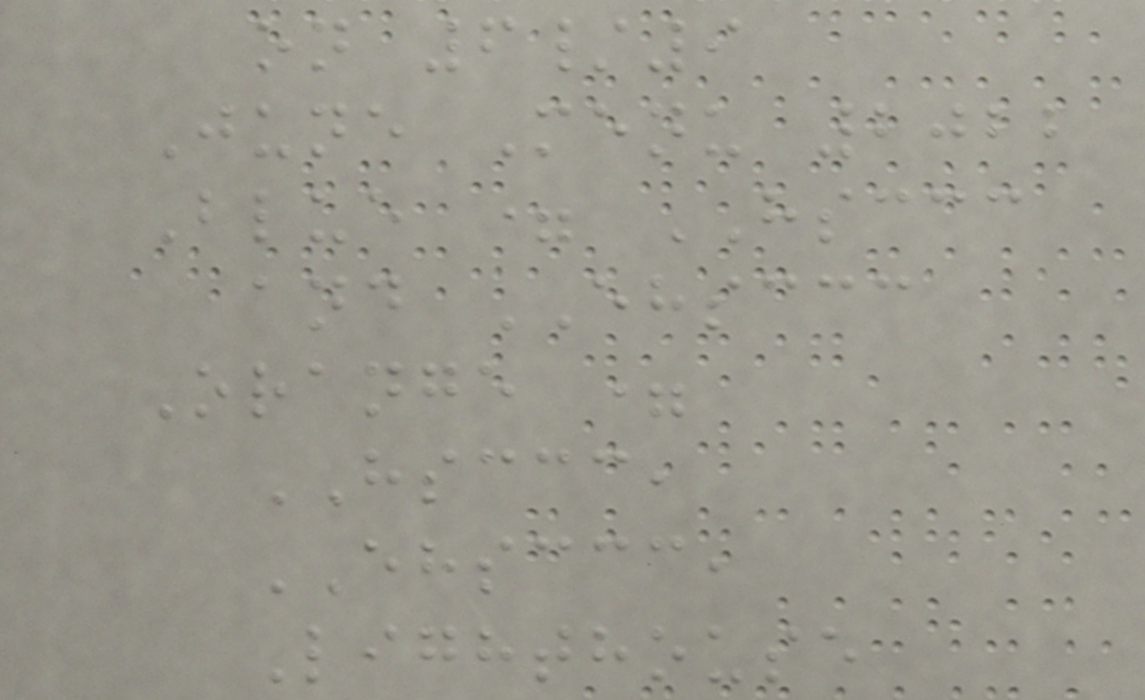on 6/9
June Menu 2022
Blue = HSCCC
and EHSCCC
Orange =
HSCCC,
EHSCCC,
Lighthouse
